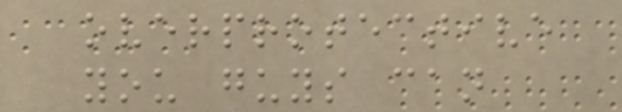overprotective
you guys can
